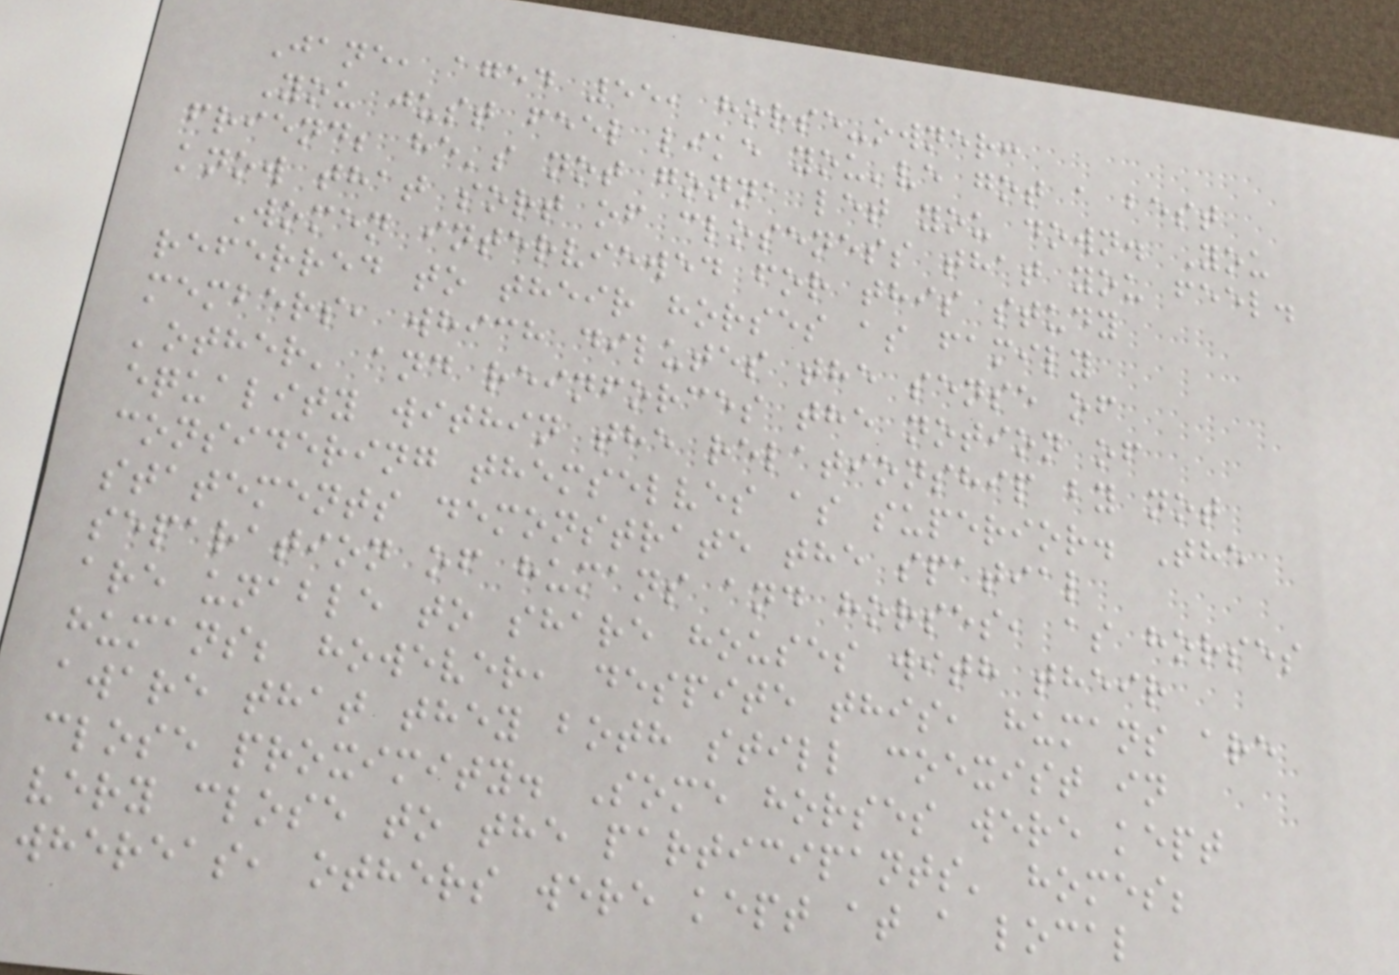Jane, aged 55, horse-owner:
You just feel like you've got a best
friend; he's not gonna let you down. You
know that sort of closeness that you feel.
Women interviewed for this study
referred to their horses as family
members, which dilutes the sense of
'other' and reinforces the notion of
equality within the relationship by not
considering themselves as superior. The
statements demonstrate the spatial
separation of humans and horses, as horses
are unable to share houses with their
humans; however, despite this, humans are
aware that they both still coexist in
close proximity. Some horses were kept
very close to the participants' homes;
whereas, others were kept at a local
